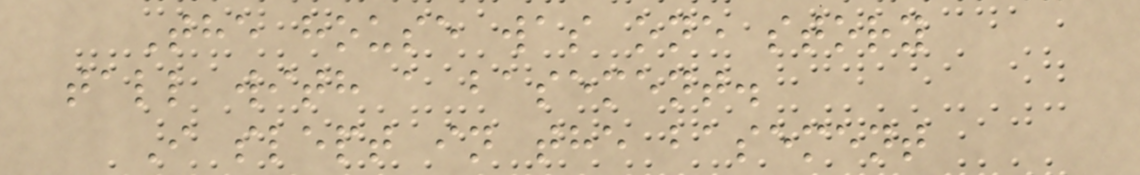The house was one story
tall with a basement.
I slept in the basement
